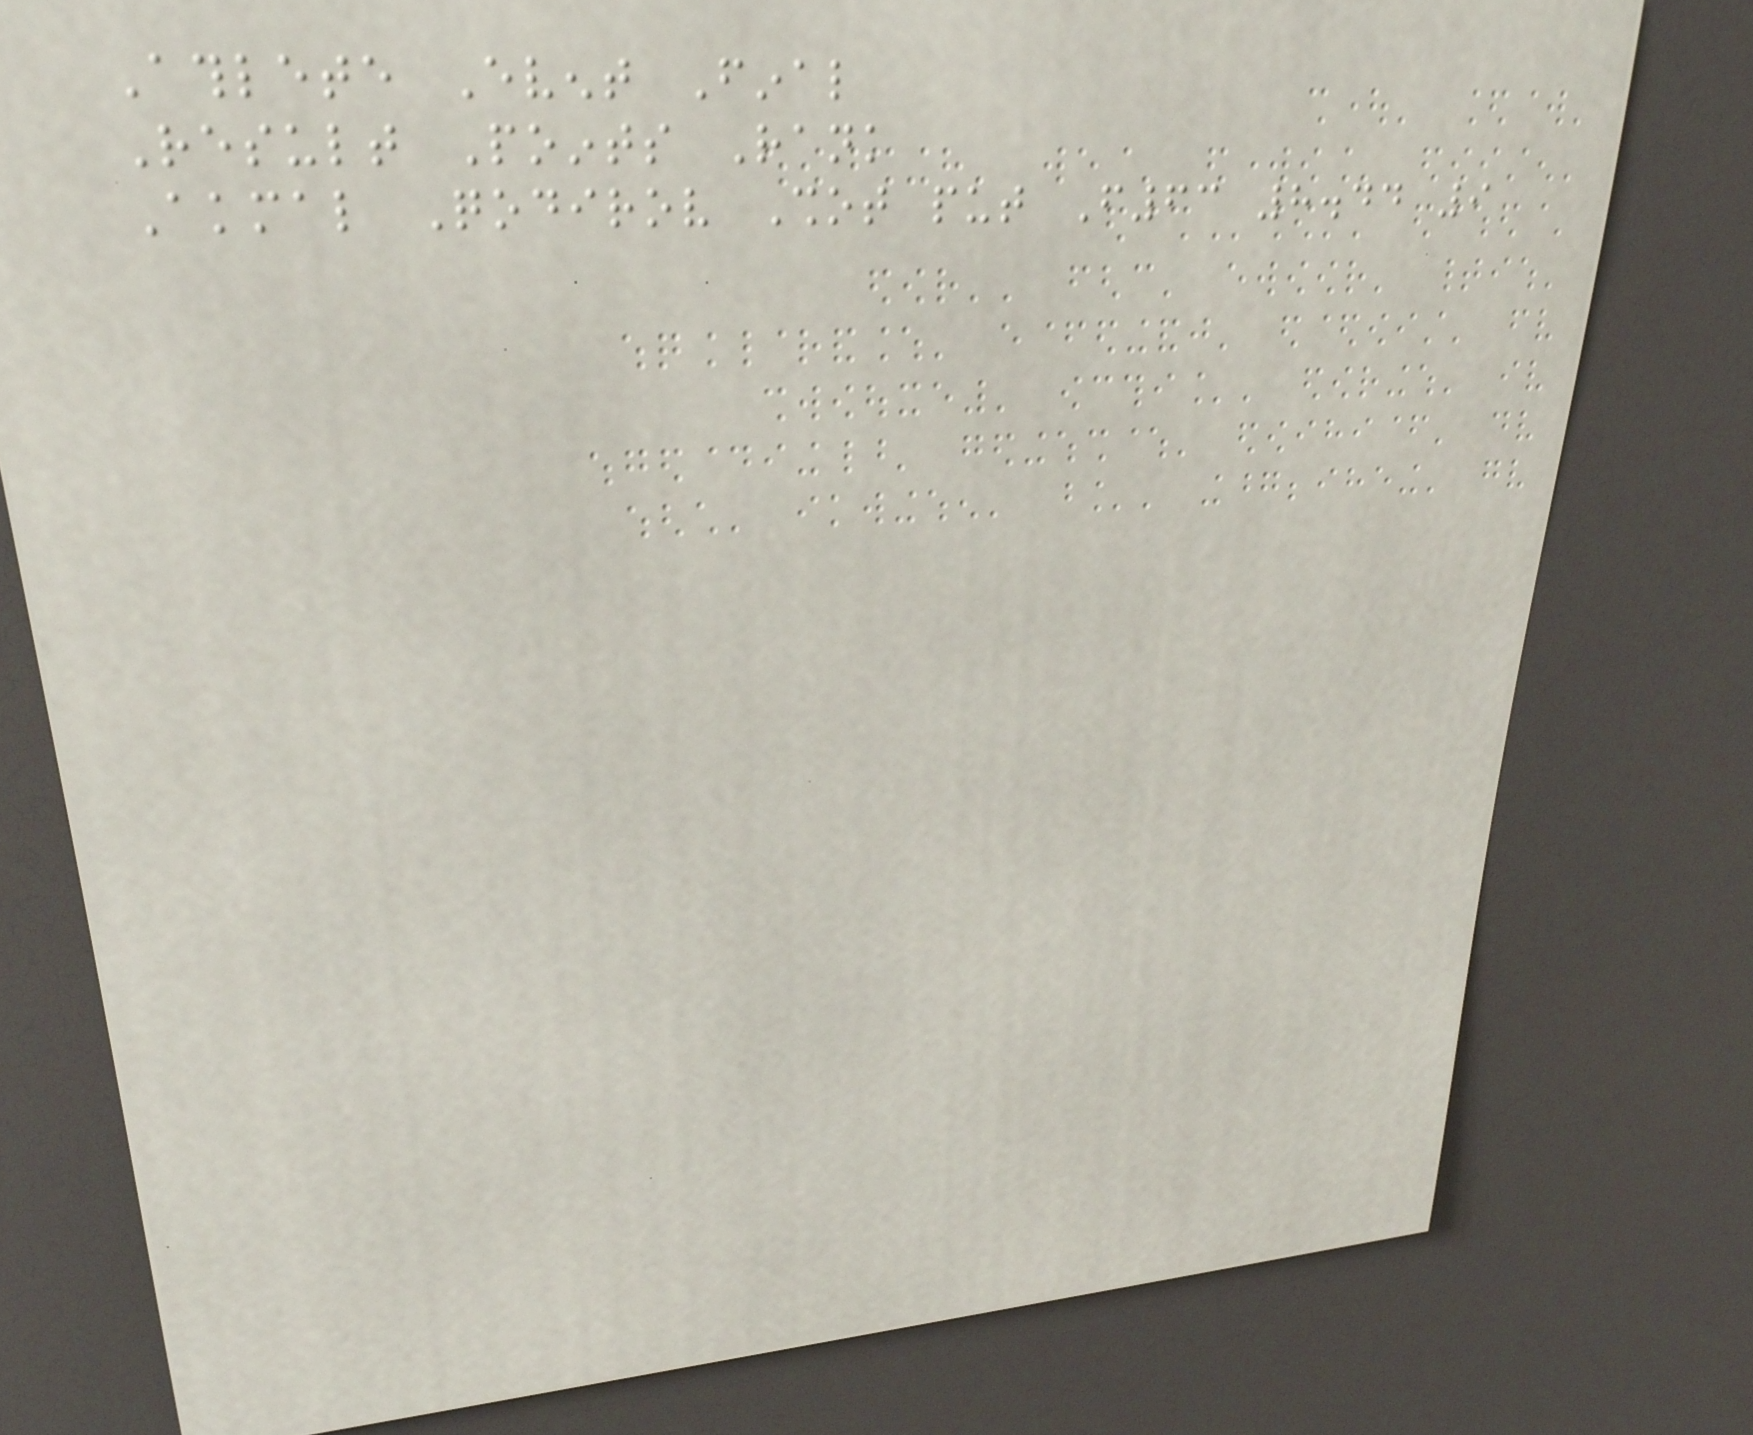Athlete Event Final
Result Points Rank
Akmal Qodirov Shot put F63 8.44 9
